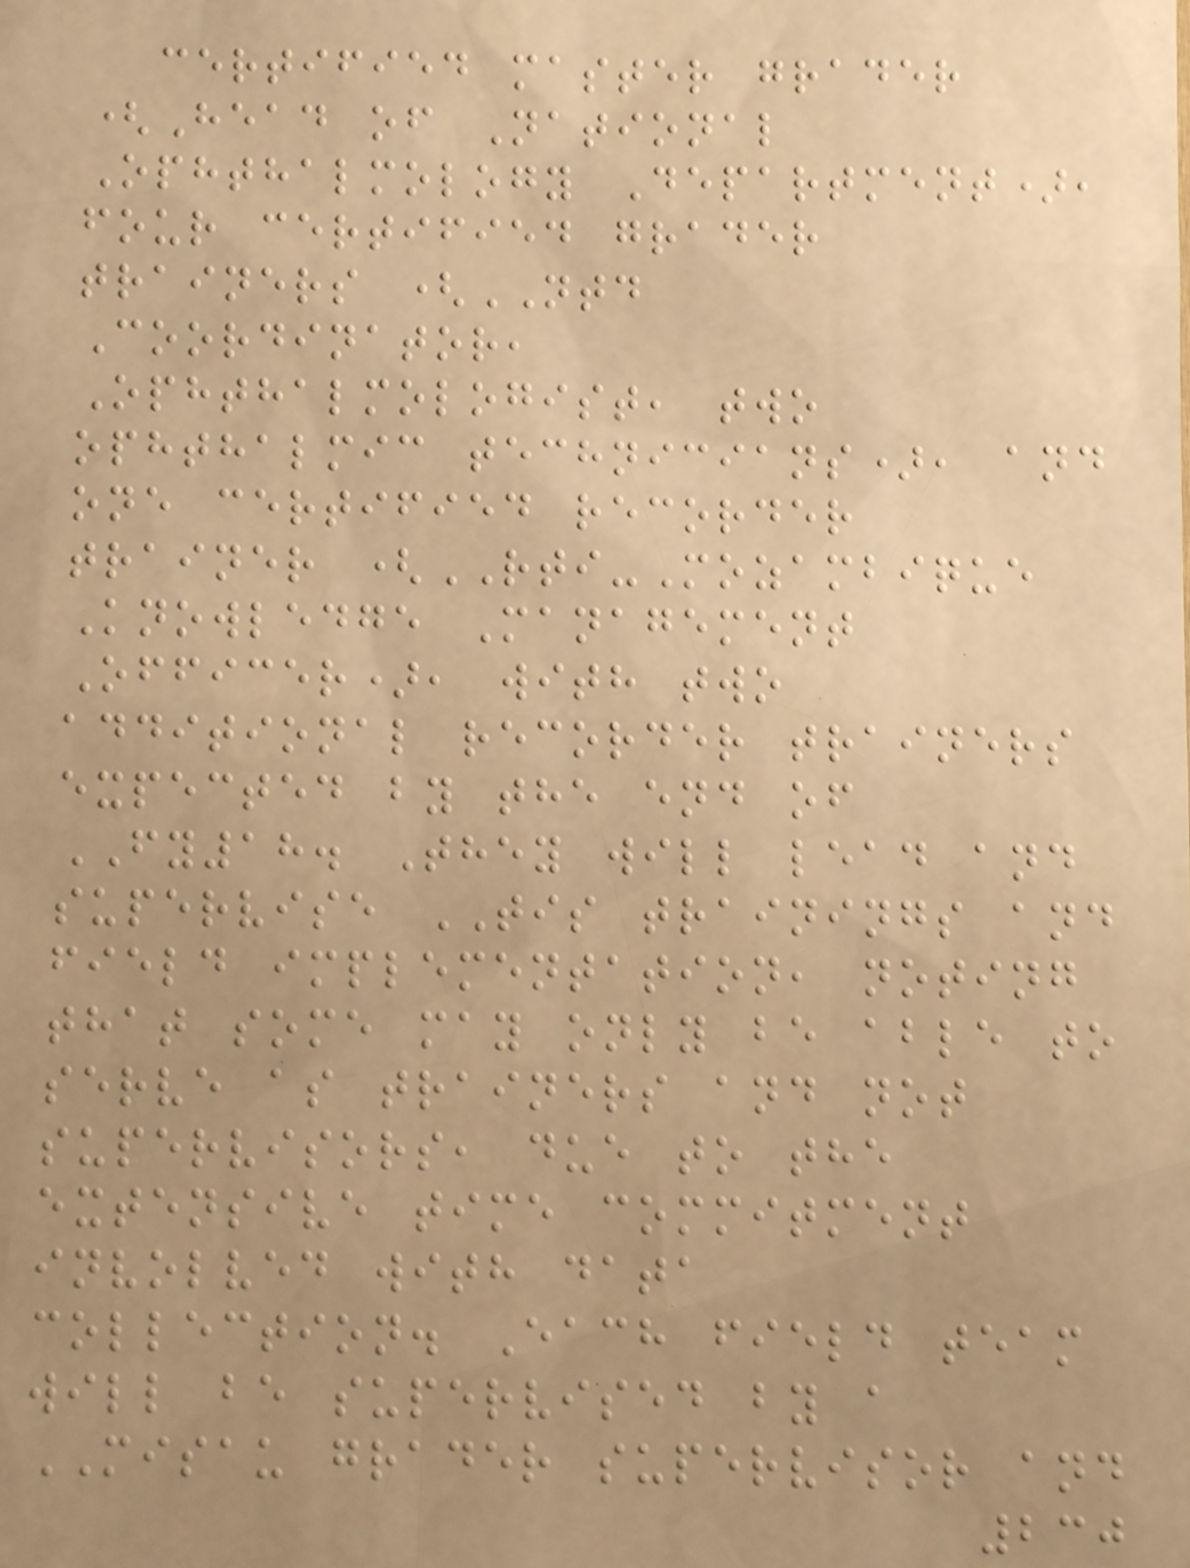certified master grader
(Head of National
Ophthalmology Department),
four certified grader
trainers (NTD
Coordinator,
Ophthalmologist, two
ophthalmic technicians), and
one certified recorder
trainer (RTI-Mozambique
Knowledge Management
Officer), with two
additional recorder trainers
expected by the end of
FY18. They will lead and
supervise TIS trainings and
field implementation, noting
that some may only be able to
serve as trainers and not
supervisors, due to the
extensive time commitment
involved with data
collection. Each field team
will be supervised by a
MISAU grader supervisor and
230
